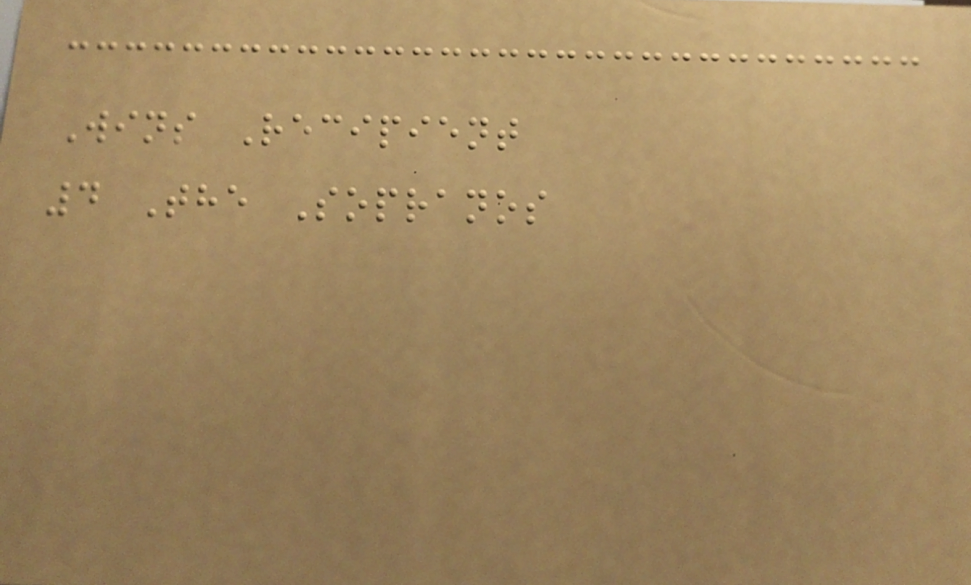Wins Recipient
4 The Sopranos
